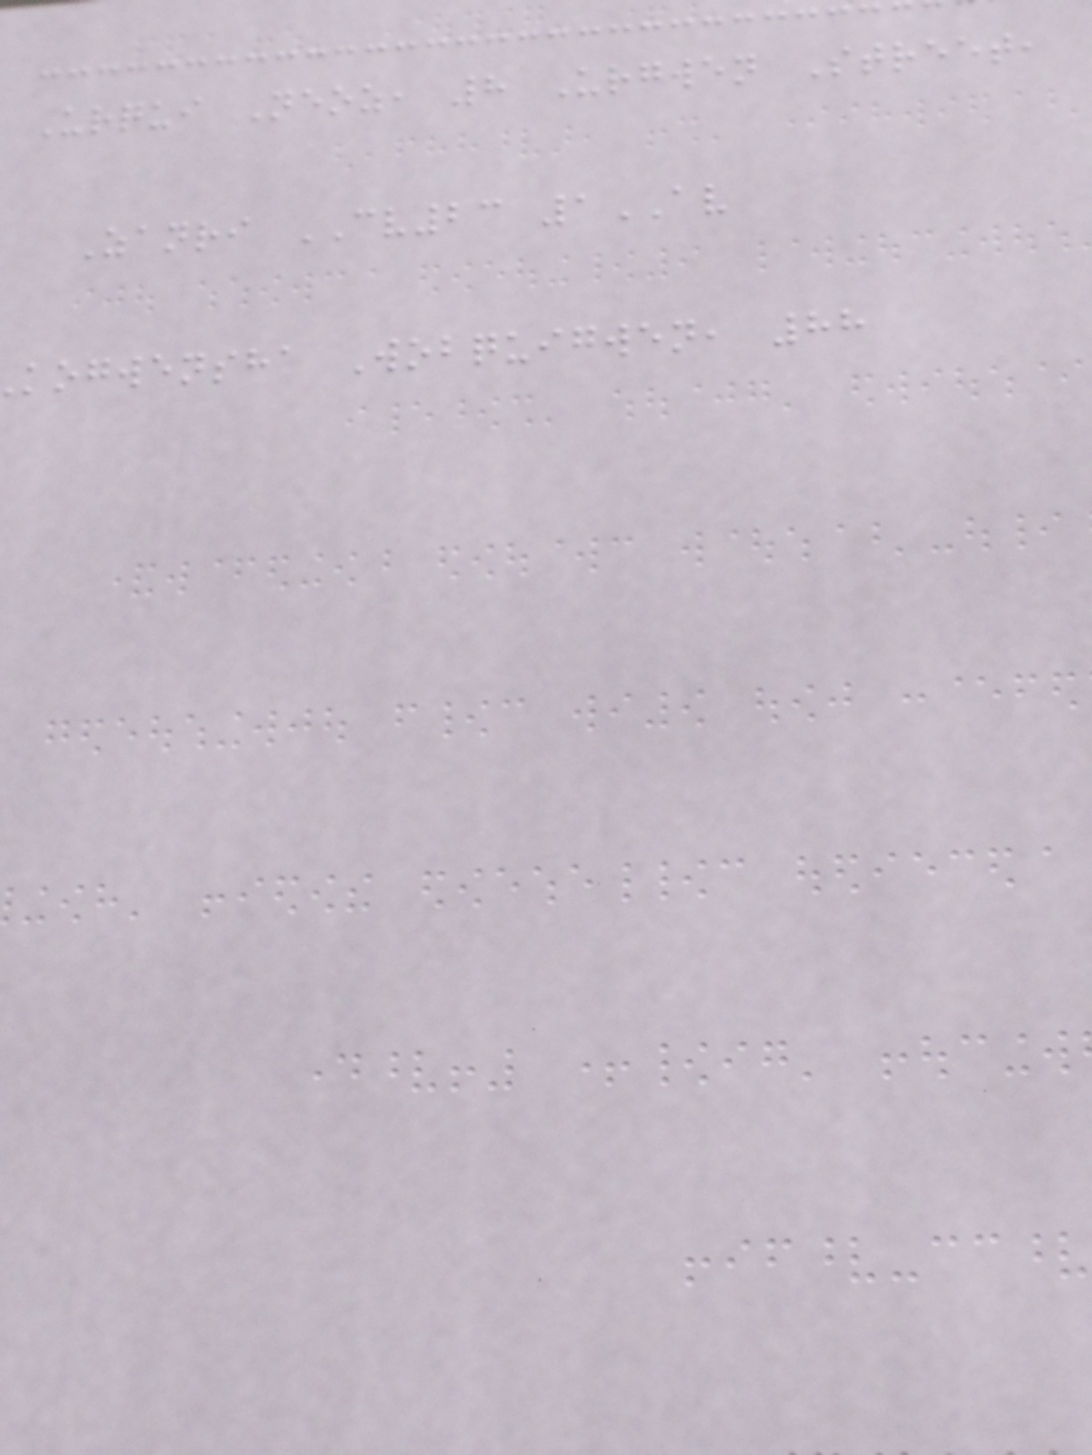Urqui Neoz, 8 Urgwen Street,
Zanri CV23 1AV
kogwensha Wobquigwen, 88
